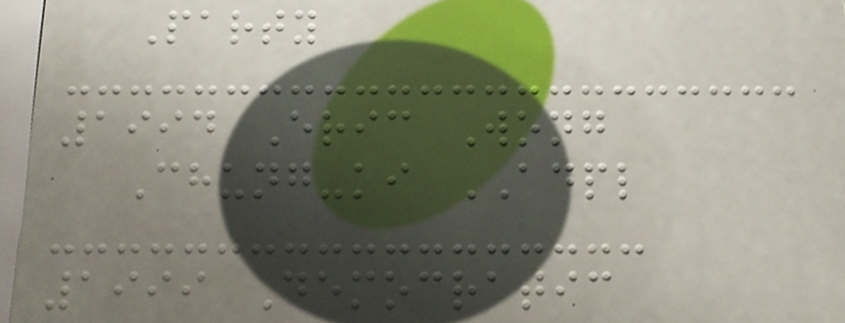Party
1994 Eric Wong
Chung-ki ADPL
1999 Democratic
